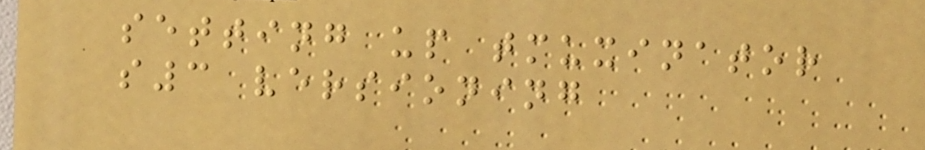setting up tmuxinator
s3 versioning
